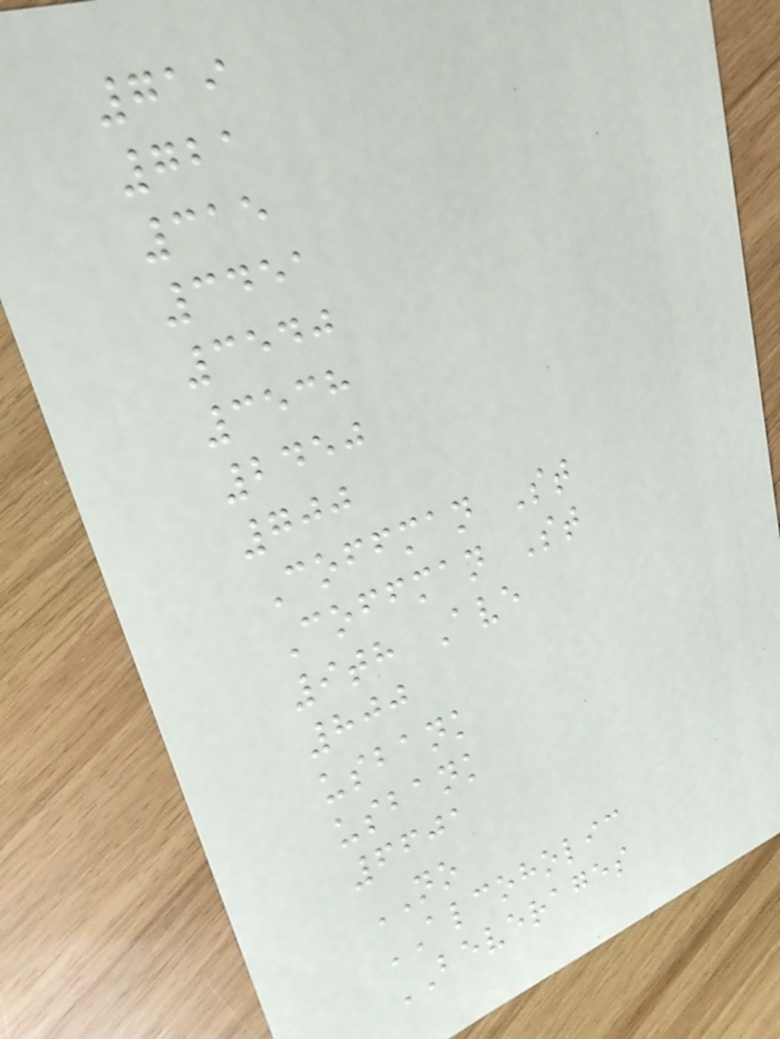719
721
315
3451
3540
3538
2450
700
Coffman St
Coffman St
9th Ave
800
usbank
usbank
6601
NO
ALCOHOLIC
BEVERAGES
